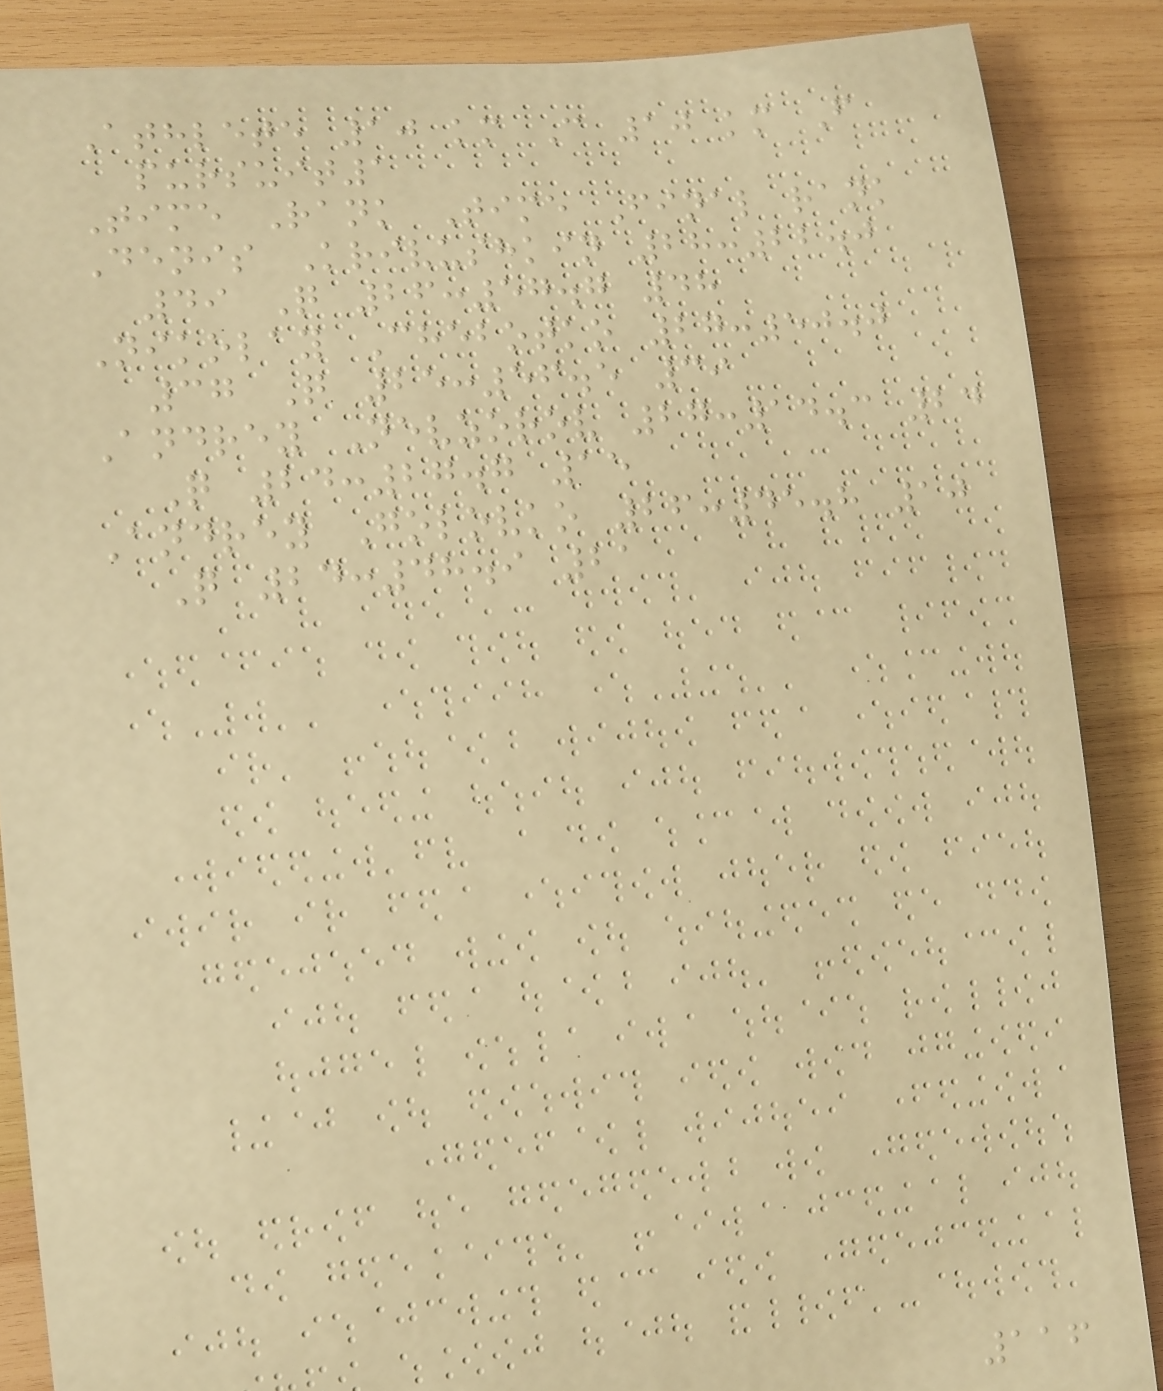Athlete 10 km C 10 km F
pursuit1
Time Rank Time Final rank
Denis Krivushkin 28:22.0
49 Q 26:57.7 48
Nikolay Chebotko 27:50.0
37 Q 25:56.5 39
Andrey Nevzorov 27:14.3 24
Q 24:27.7 15
Andrey Golovko 26:45.8 10
Q 24:48.9 21
116
